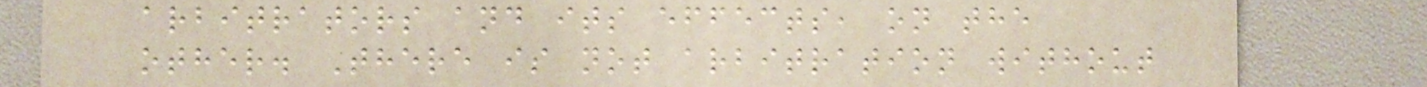arbitrators and its effects, on the
other. There is not arbitration without
